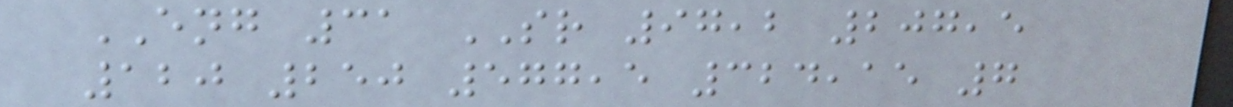ENG 31 SR 97,2 207,5
120 250 577,5 324,15 7
